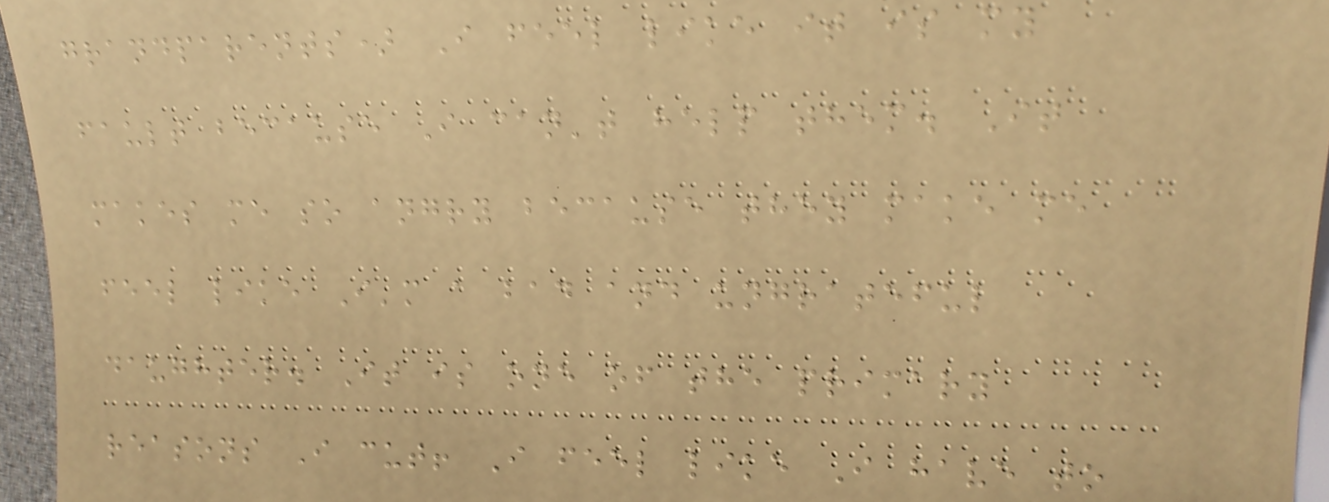grandparents) I feel like it is my
fault because I can't help them. It
makes me so angry because they make me
feel like I'm a bad and ungrateful
daughter. It is one of the primary
reasons I cut! I feel like I have to
